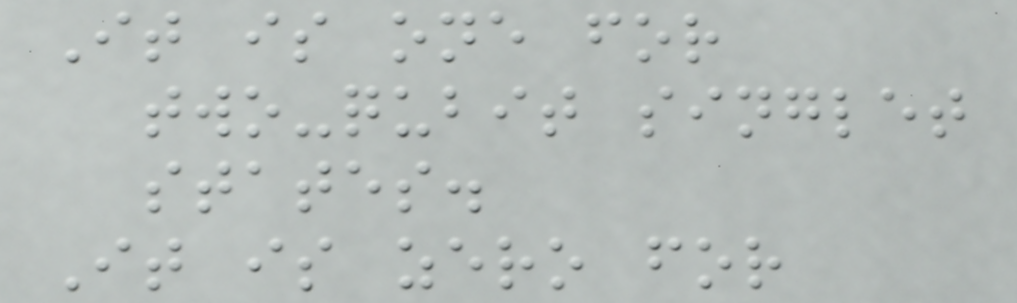It is one for
two-qubit singlet
states.
It is zero for
